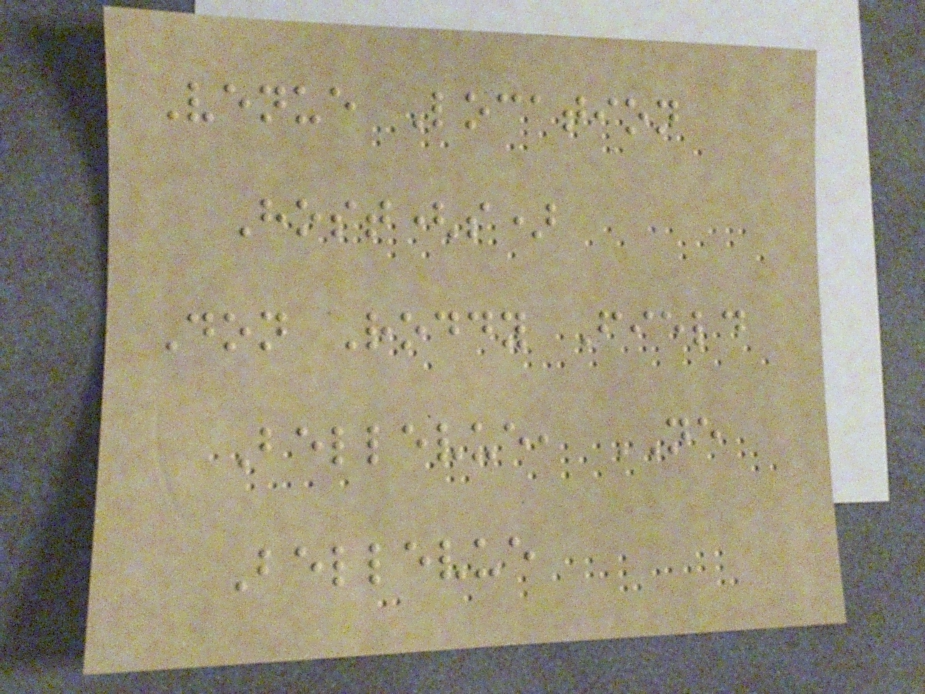Venue Location
Host(s)
Don Roddy Field
Bellevue, NE
Bellevue
